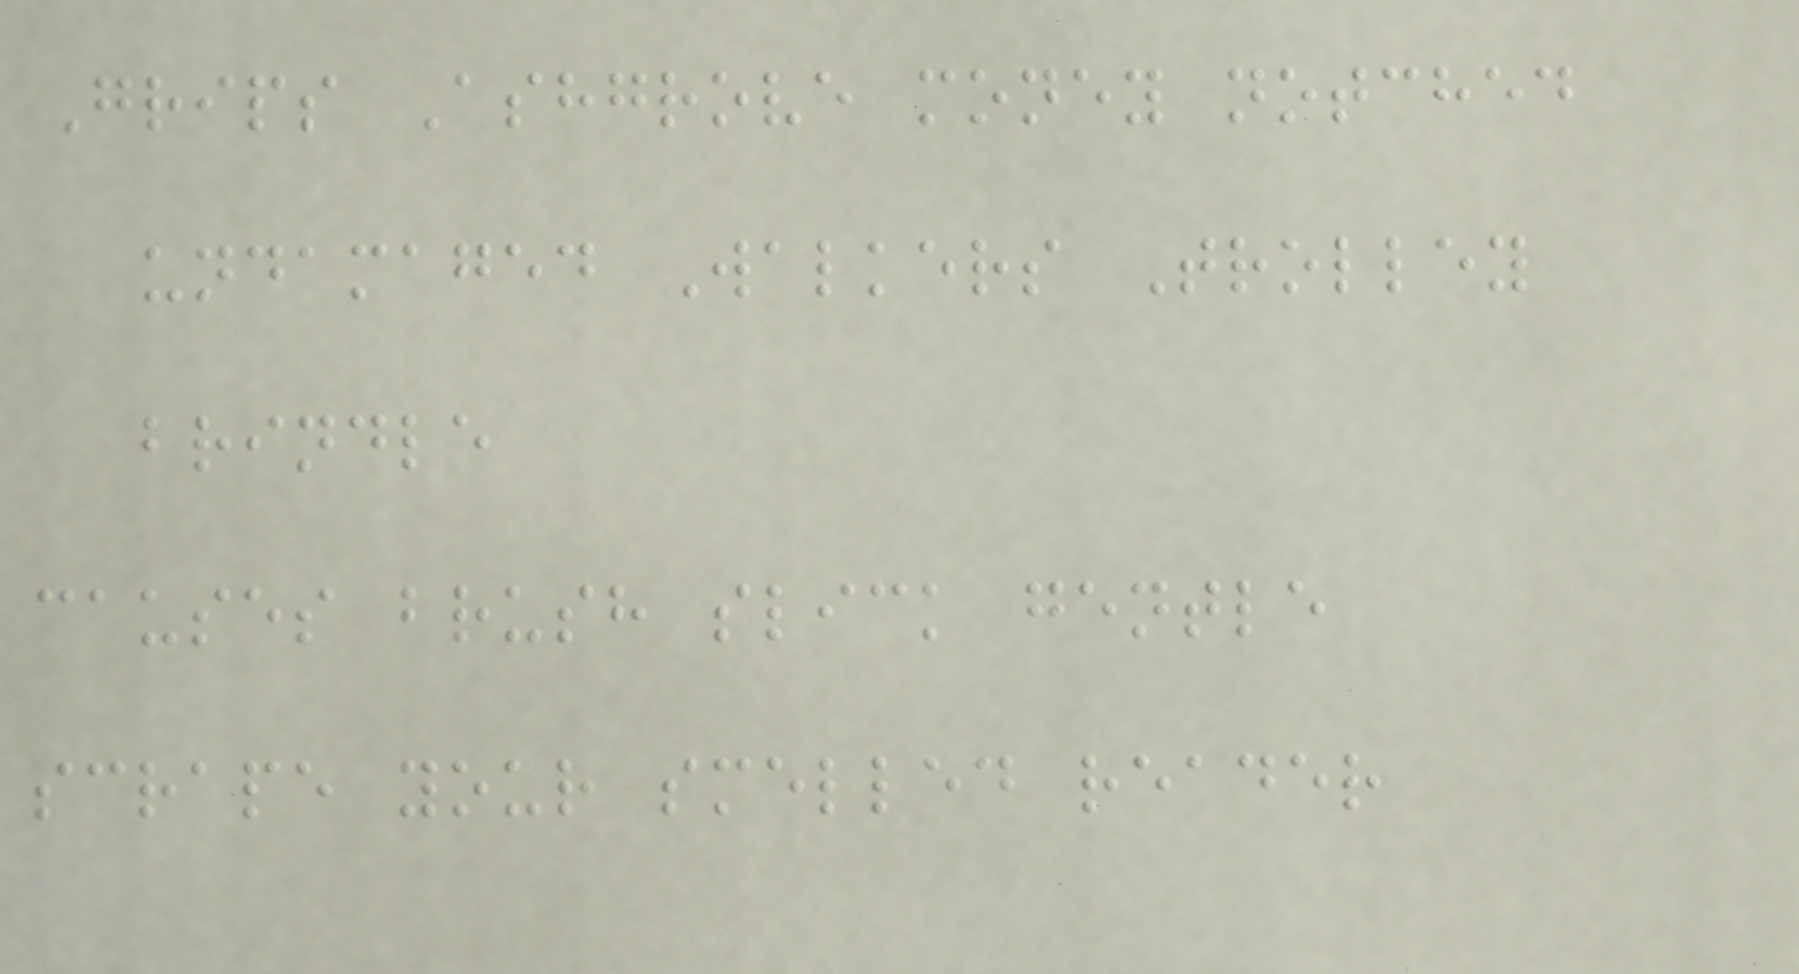Grips Ashgrove money notched
undamaged Walkers Trolley
brindle
causes brush slick gentle
scrape your smelled reader
